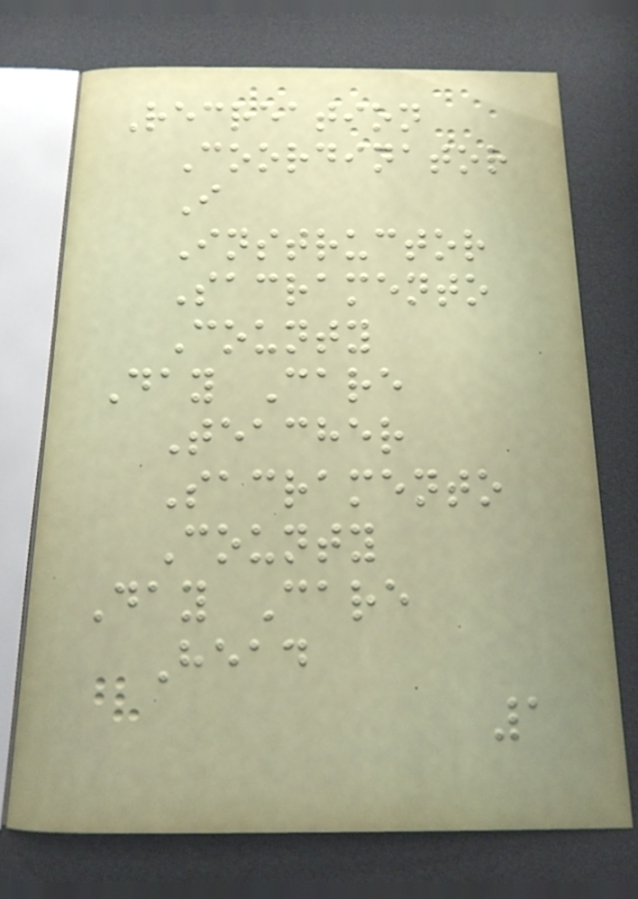Recreation
Coordinator
I
Instructor
Sacramento
County
Day Care
Teacher
Sacramento
County
Day Care
Head
1
